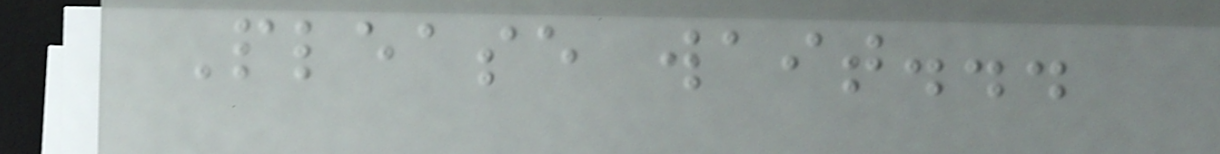Please wait...
